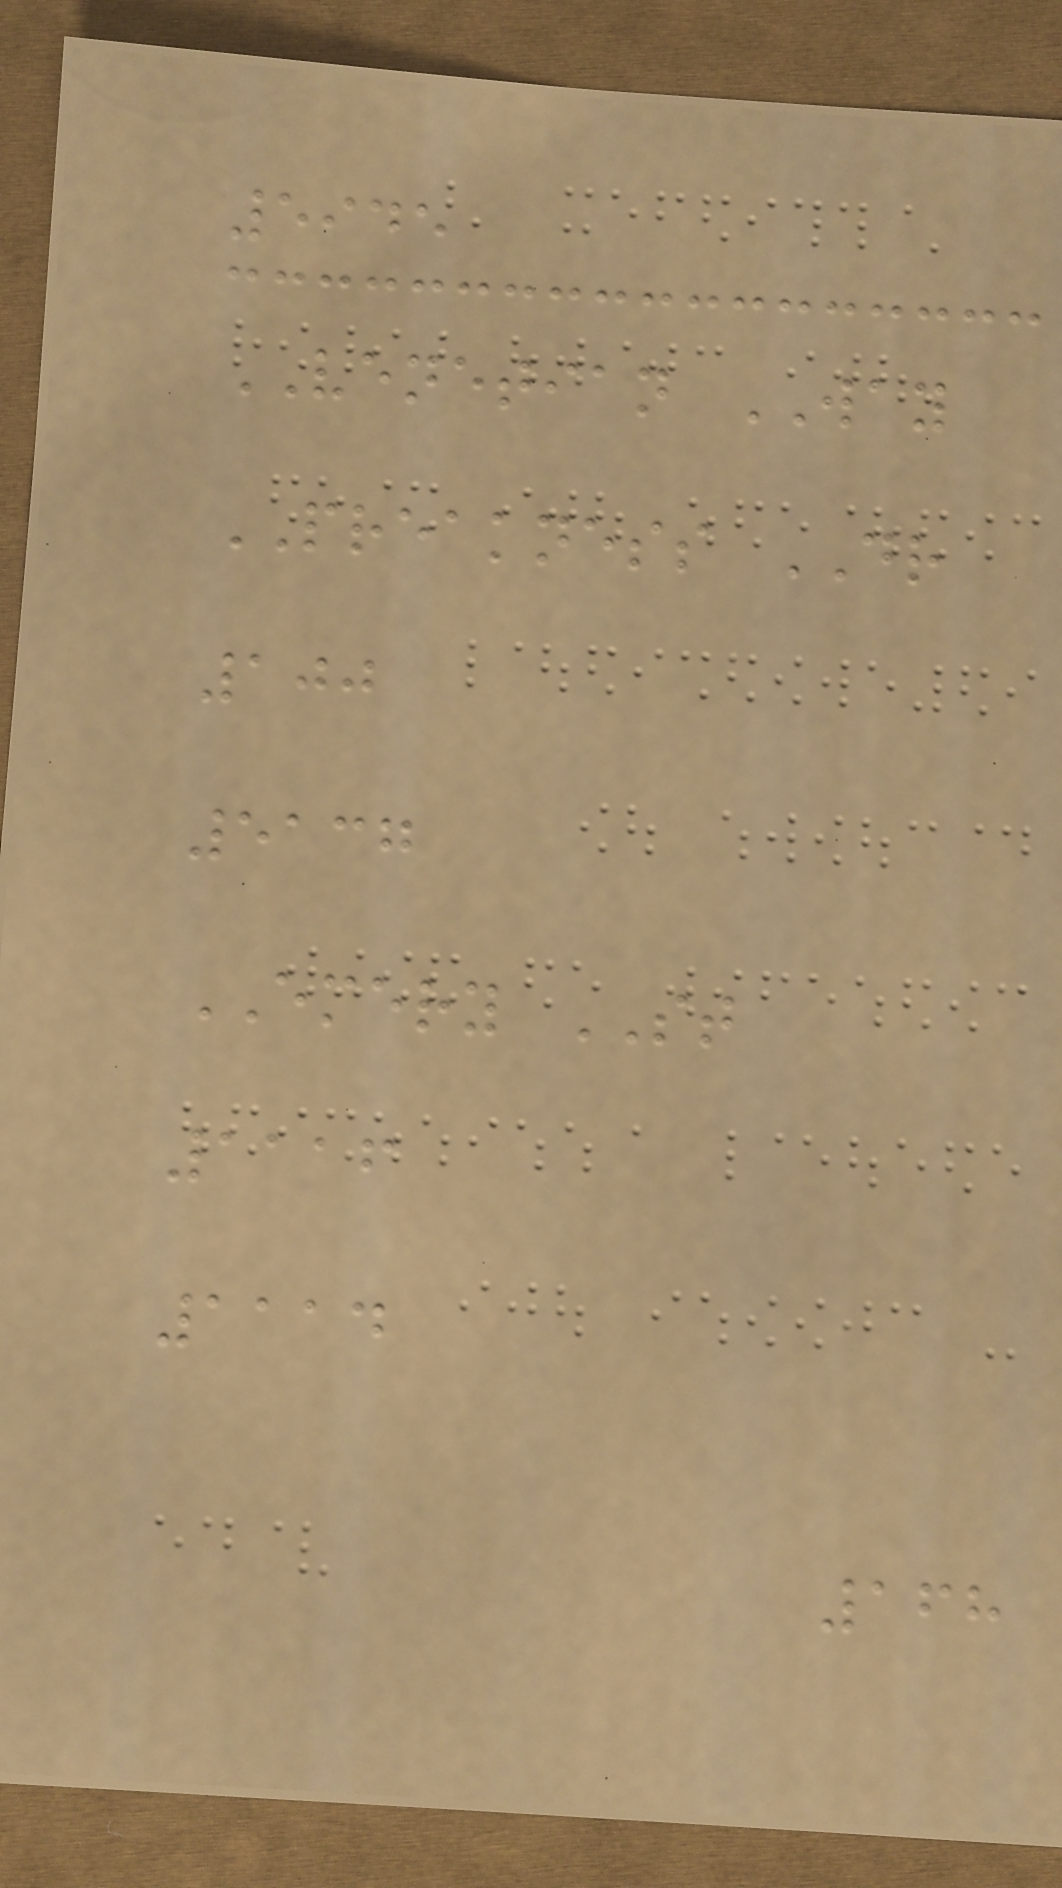5945
VENETIAN WAY
PREAKNESS DR
100
5137
EMERY ST
1116
1114
168
